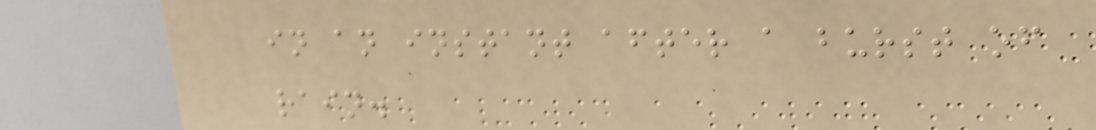in an instant after a burst of
rain.
